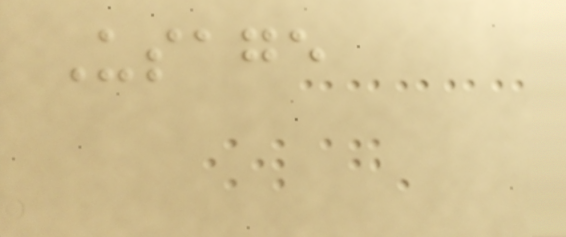Usage
